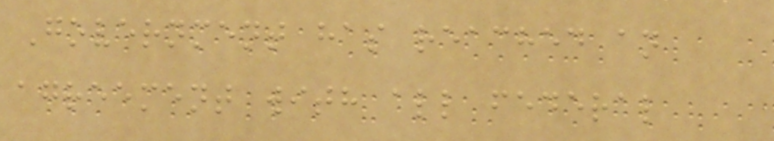Government has reached an
agreement with all federal
